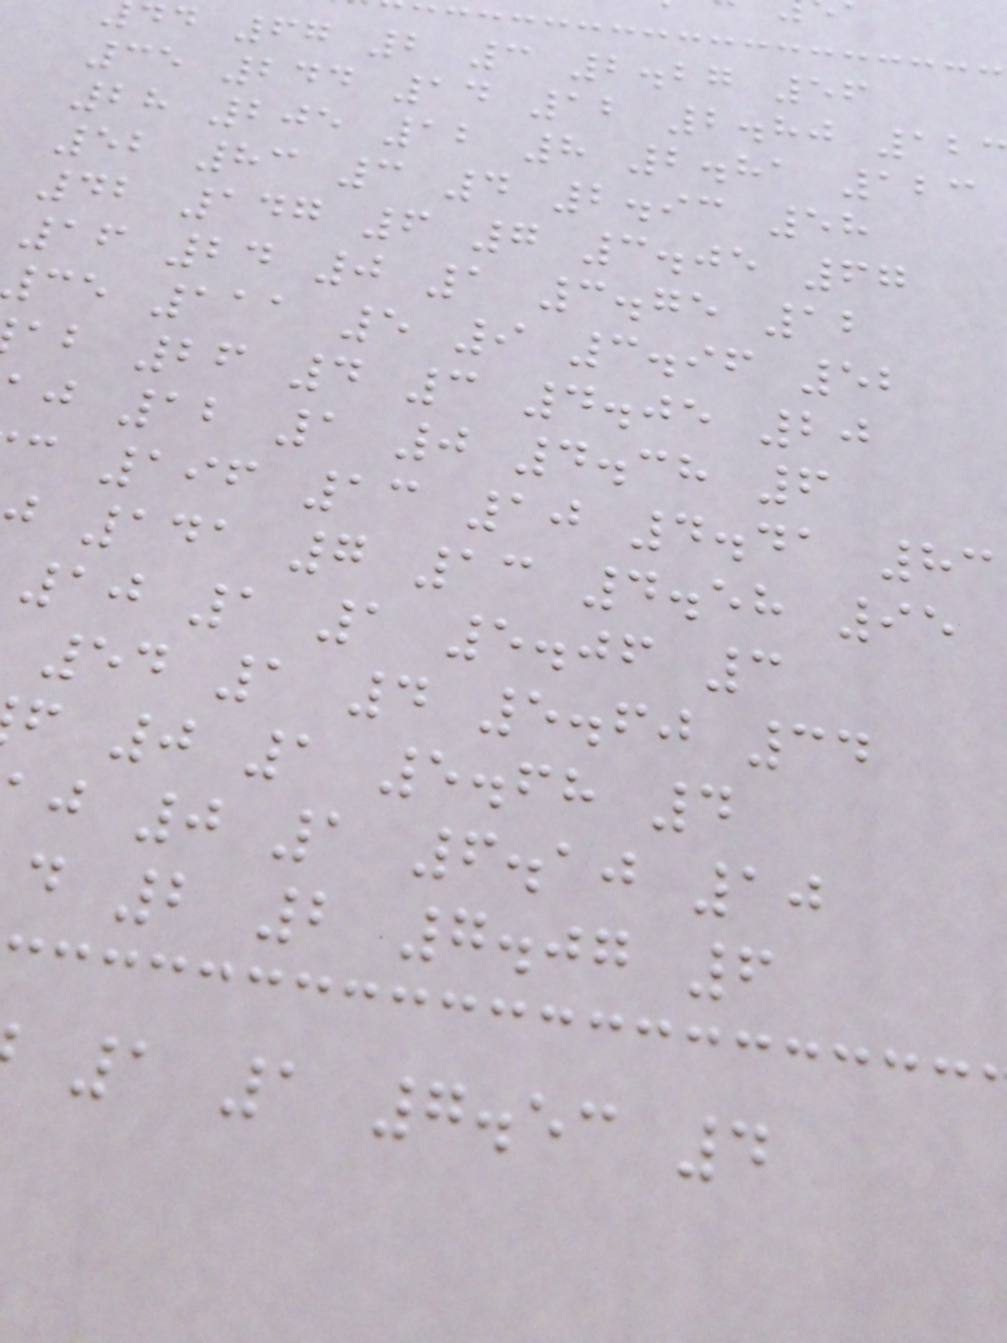dd 67 2 3 2.27 56
35 244 14 12 2.80 12
28 205 12 8 2.81 123
52 83 3 4 2.93 58
42 147 6 7 3.05 67
16 24 0 1 3.75 12
ce 111 5 9 3.96 52
ab 26 4 3 4.05 20
j 12 1 0 4.38 6
c 196 13 10 4.41 83
141 7 13 4.58 95
10 1 1 5.06 3
54 1 4 5.60 34
f 0 1 5.68 4
j 0 1 6.10 10
d 2 2 7.07 6
1 1 7.53 4
